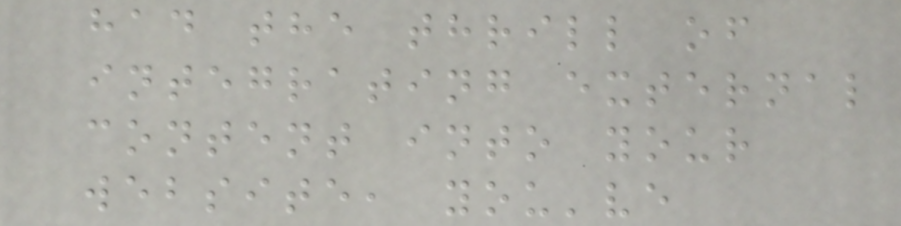had the thrill of
integrating external
content into your
website, you've
